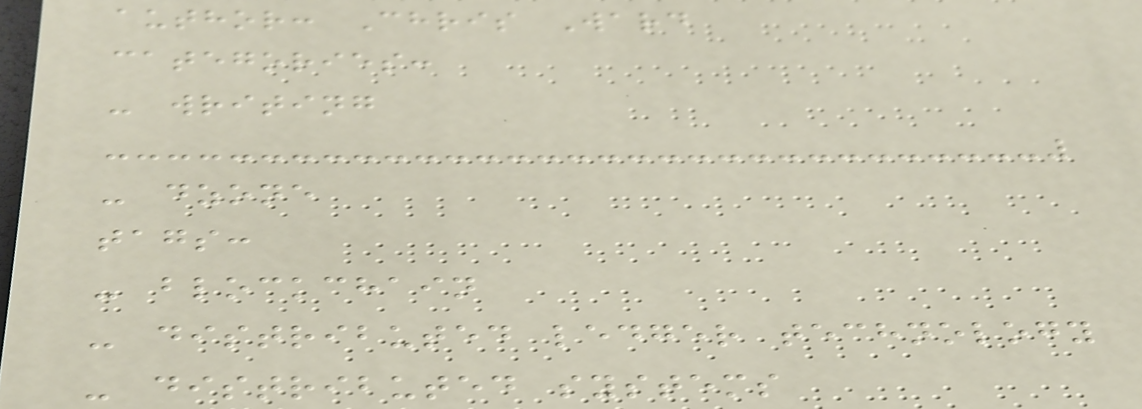author: Chris Ward
categories:
- writing
- dzone
tags:
- blockchain
- distributed ledger technology
- distributed systems
